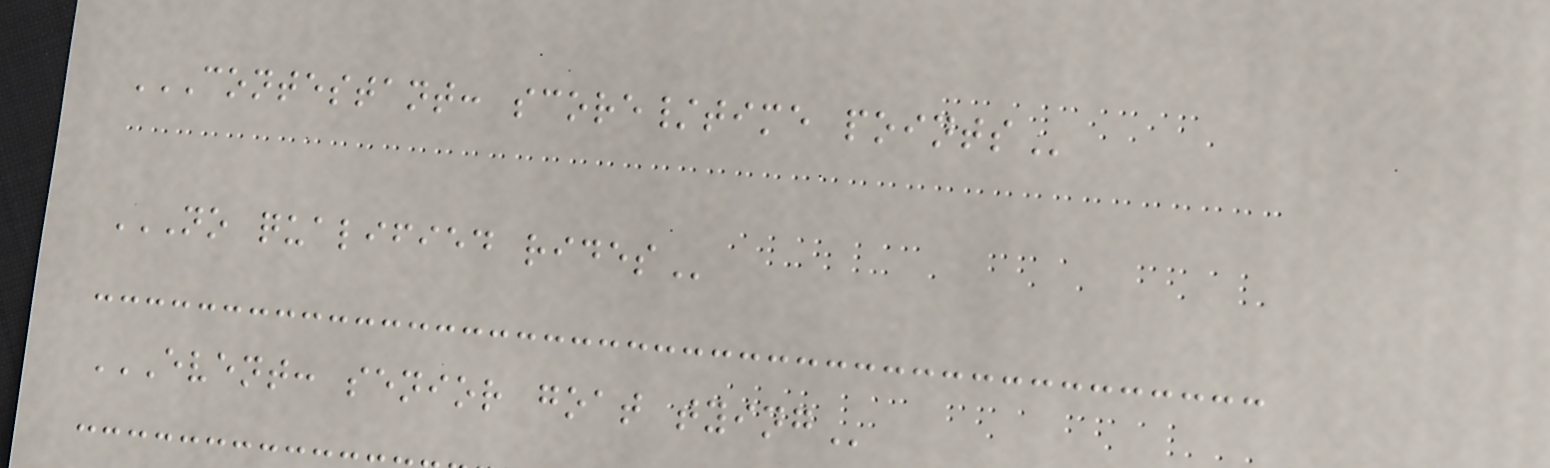CONTESTANT: SCORE/TIME POINTS
NO QUALIFIED RIDES
EVENT: SENIOR GOAT TYING
